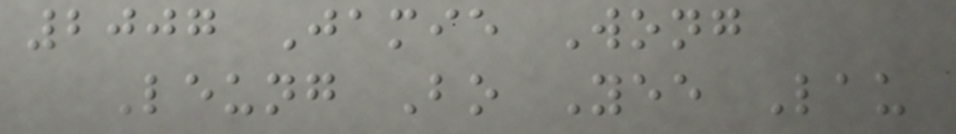2007 Jamie Wong
Leung Bo Yee Lau
